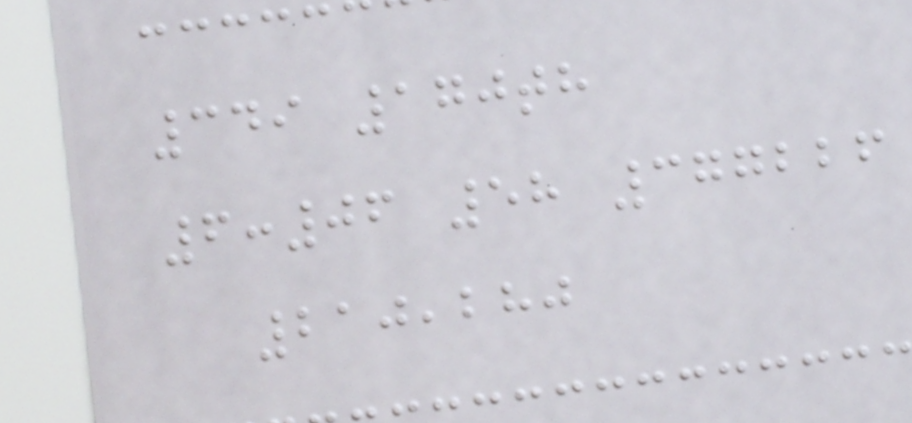349 170th
6:06 58 377226
210,280
